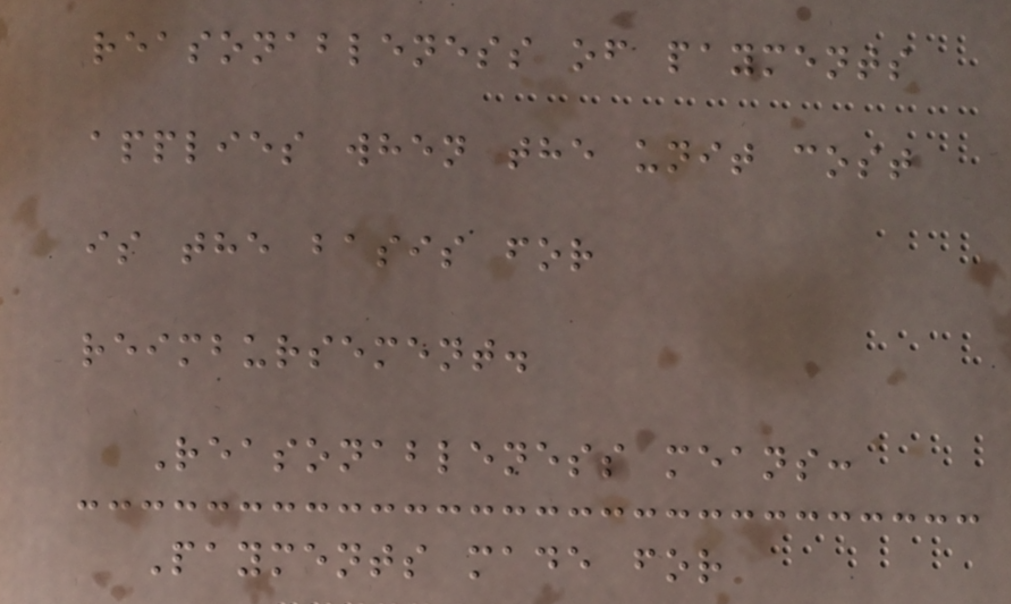reasonableness of payments
applies when the unit cost
is the basis for
reimbursement.
Reasonableness means:
Payments made for
